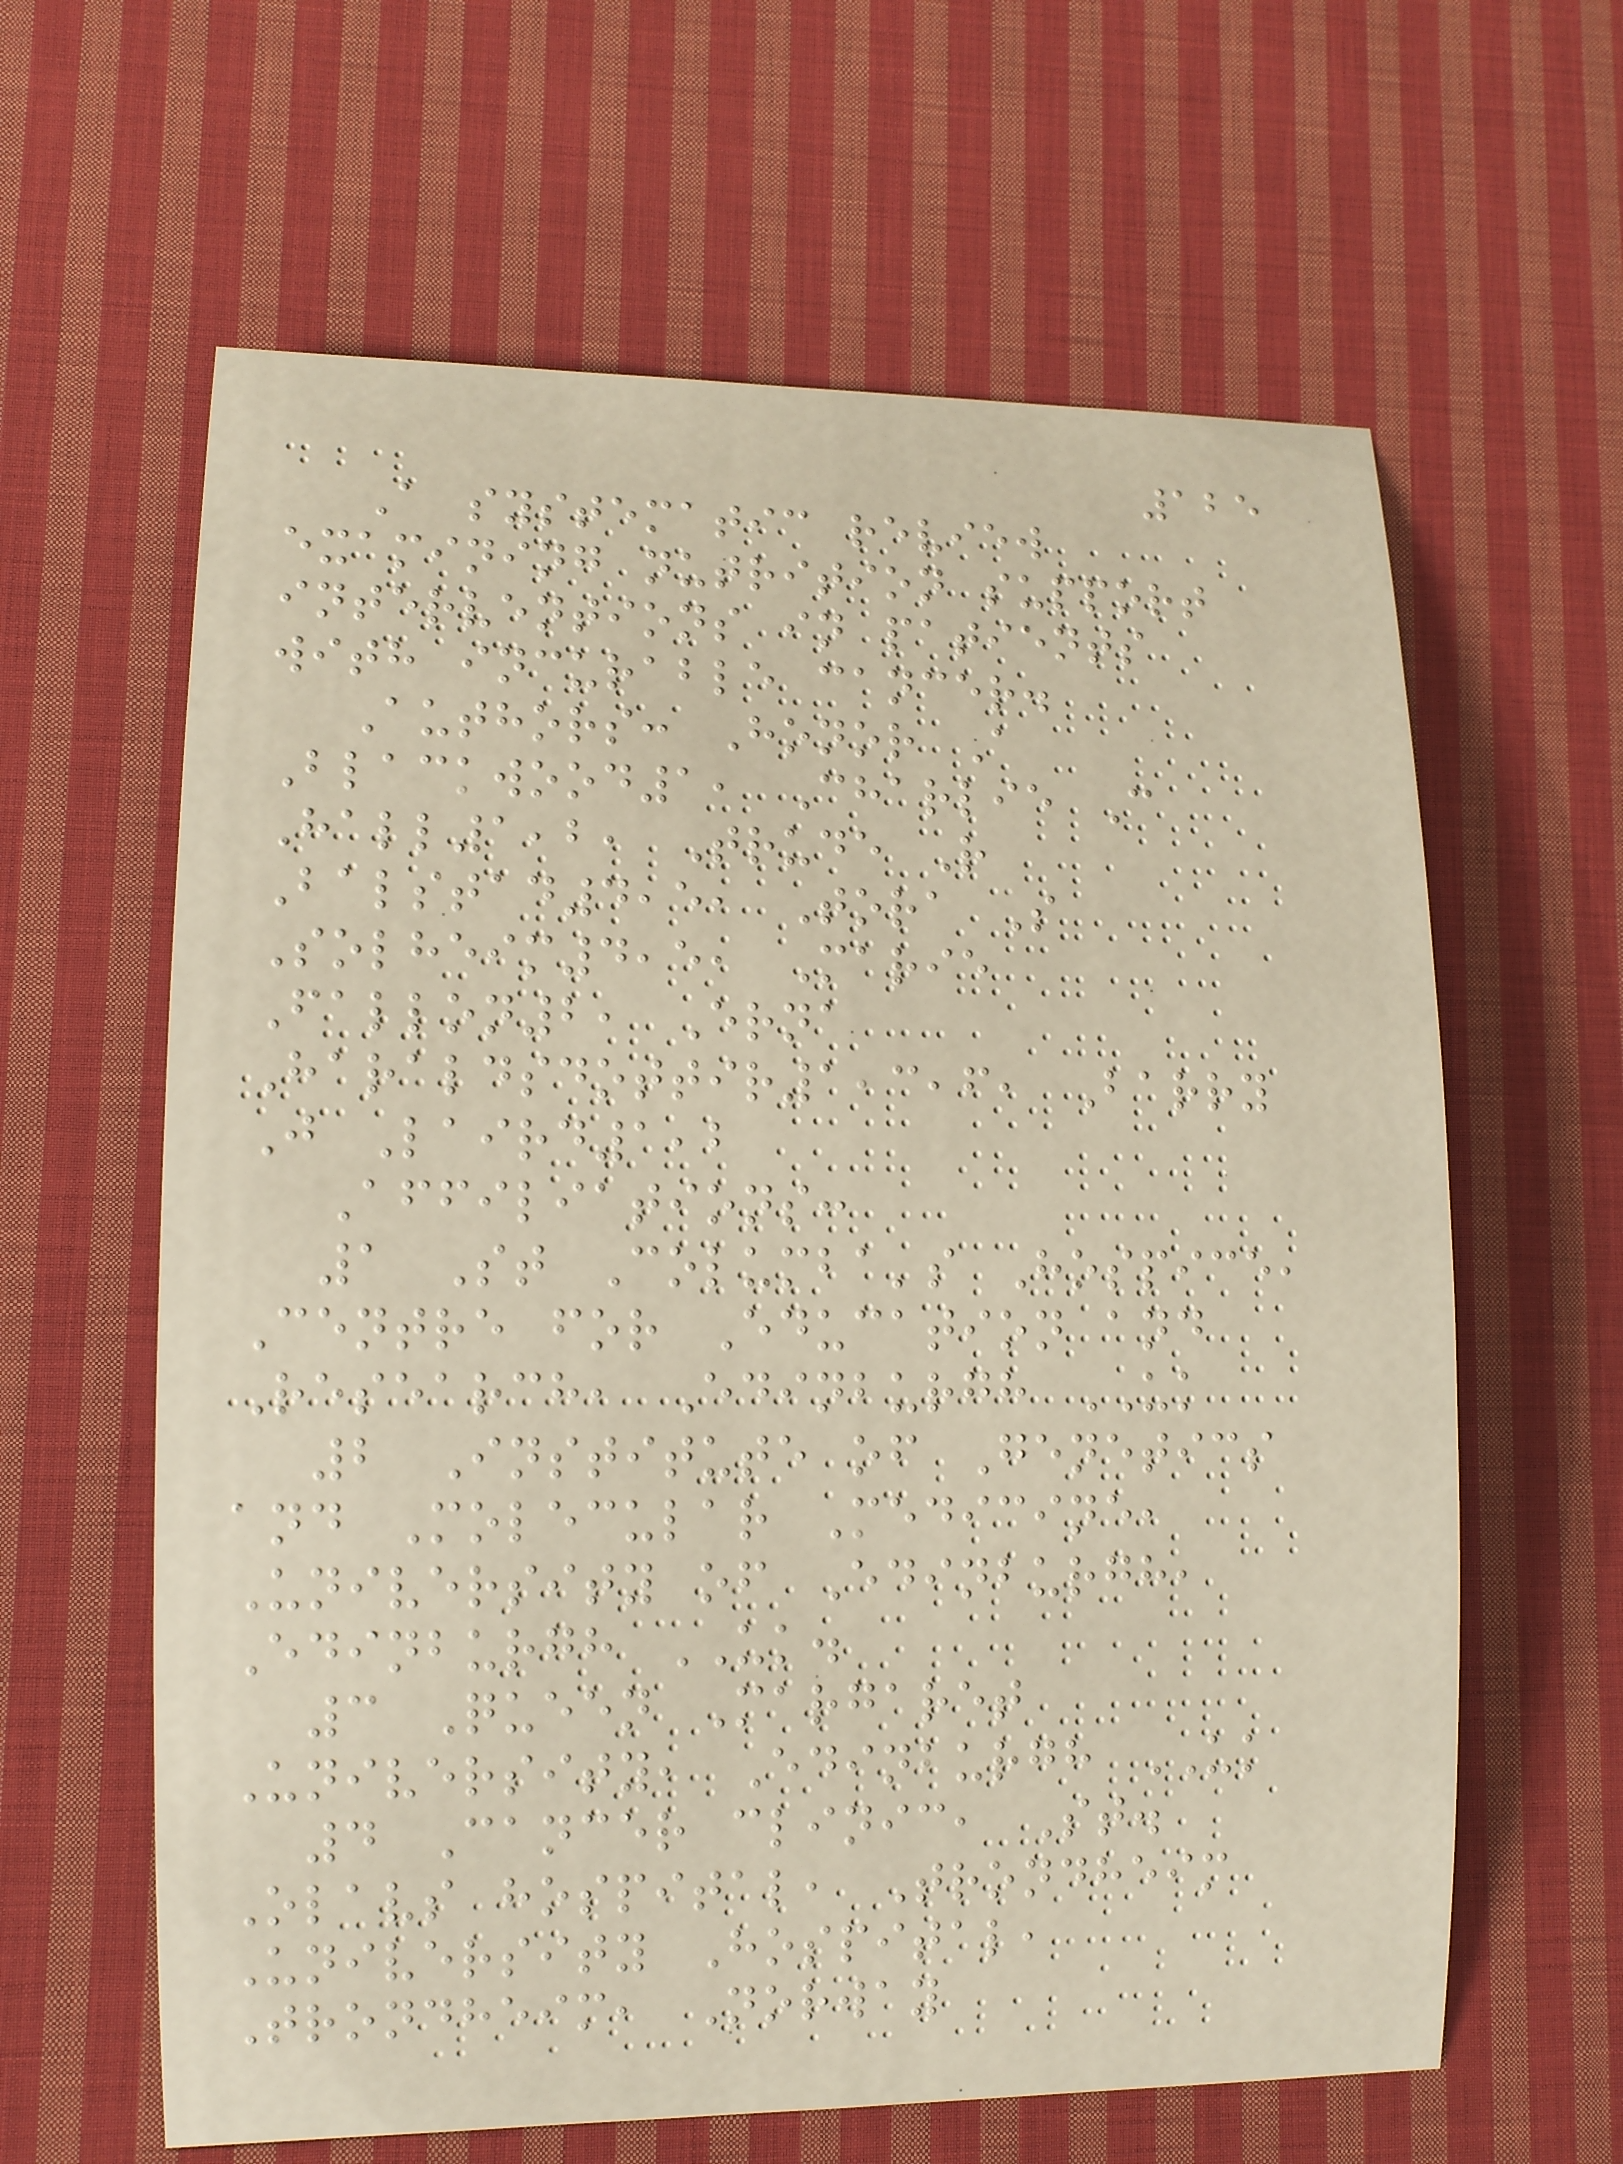125
A systematic review
examining nutrition support
interventions in patients
with incurable cancer.
Authors: Honor A
Blackwood1, Charlie C
Hall1,2, Trude R
Balstad4,5, Tora S
Solheim4,5, Marie
Fallon2, Erna
Haraldsdottir1,3,6, Barry
J Laird1,2
Affiliations:
1 St Columba's Hospice,
Centre for Education and
Research, Edinburgh UK
2 Institute of Genetics
and Molecular Medicine,
University of Edinburgh,
Edinburgh UK.
3 Queen Margaret
University, Edinburgh UK
4 Cancer clinic, St.
Olavs hospital, Trondheim
University Hospital,
Trondheim, Norway
